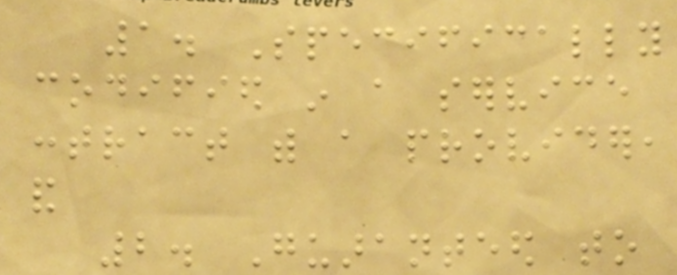1. Specifically
codified in a service
contract with a provider,
and
2. Guaranteed to
